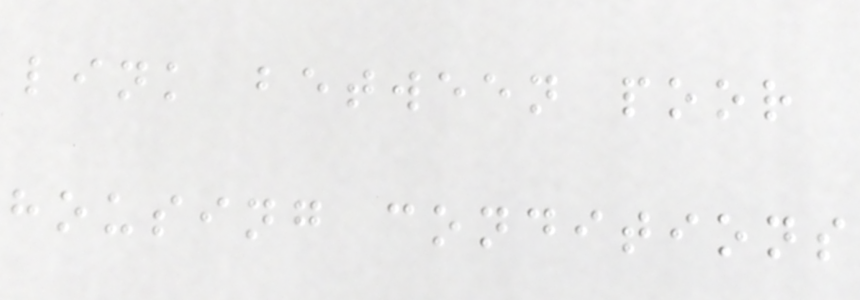link between poor
housing conditions
